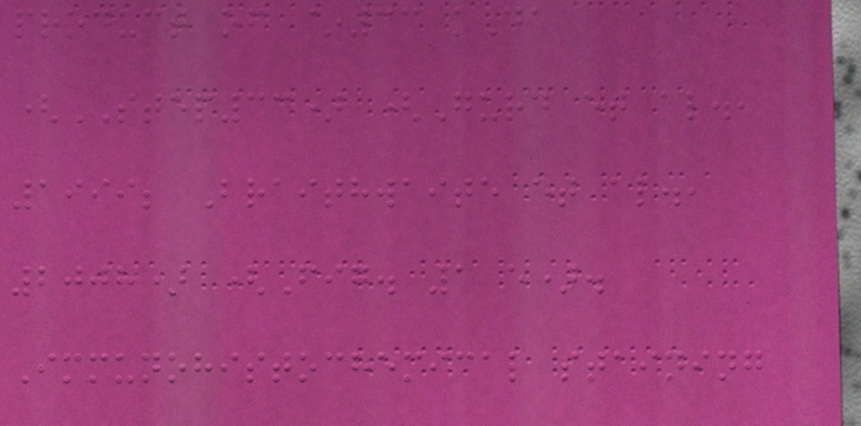product of ~33 kDa
(STEP33) (Gurd et al.,
1999; Braithwaite et al.,
2008) (Fig. 1 e).
Immunohistochemical staining
